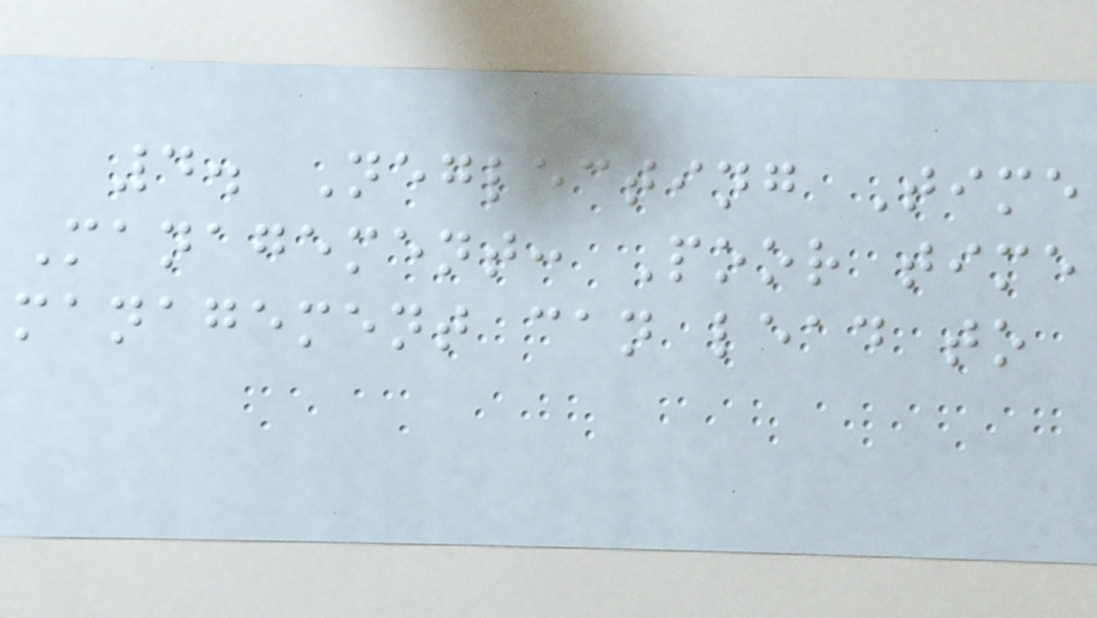4. Neglecting Time
Management: Poor time
management can lead to
